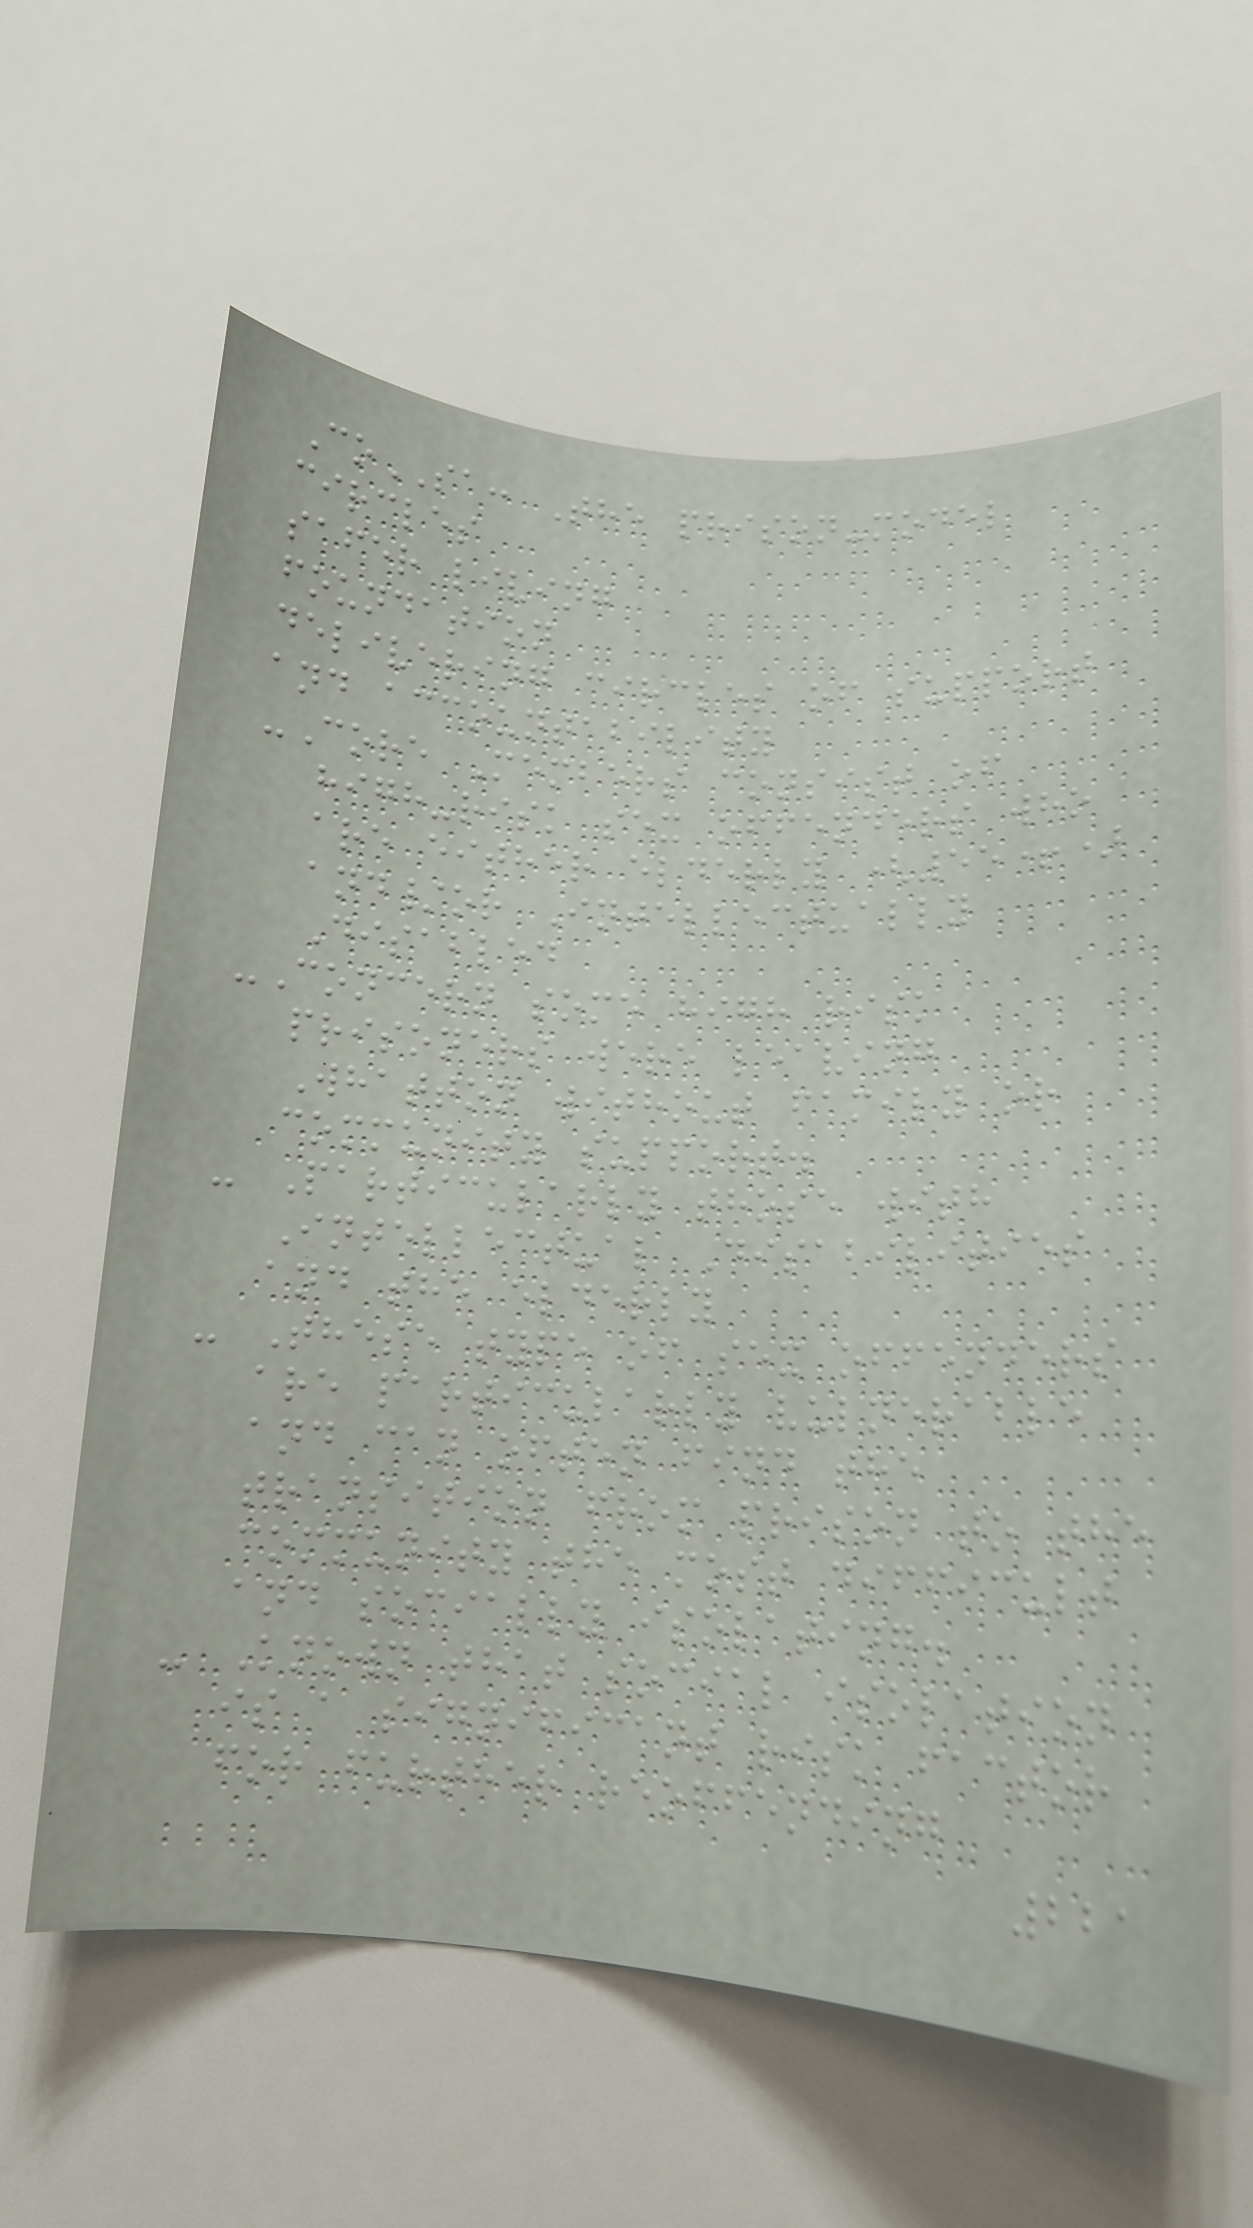CoSA: The prison-model
circles
safer living
foundation
delivering circles of support
and accountability
-Core Members consist of
high-risk sex offenders who
are either elderly (55+)
and/or Intellectually
Disabled
-Concern some high risk
prisoners were leaving
Whatton without family or
community support.
- Particularly those with
Intellectual Disabilities
and the elderly
- These type of sex offenders
are particularly vulnerable
and can often find the
transition from prison to the
community the most difficult
and socially isolating.
- Known that social isolation
is a significant risk factor
for further reoffending
221
